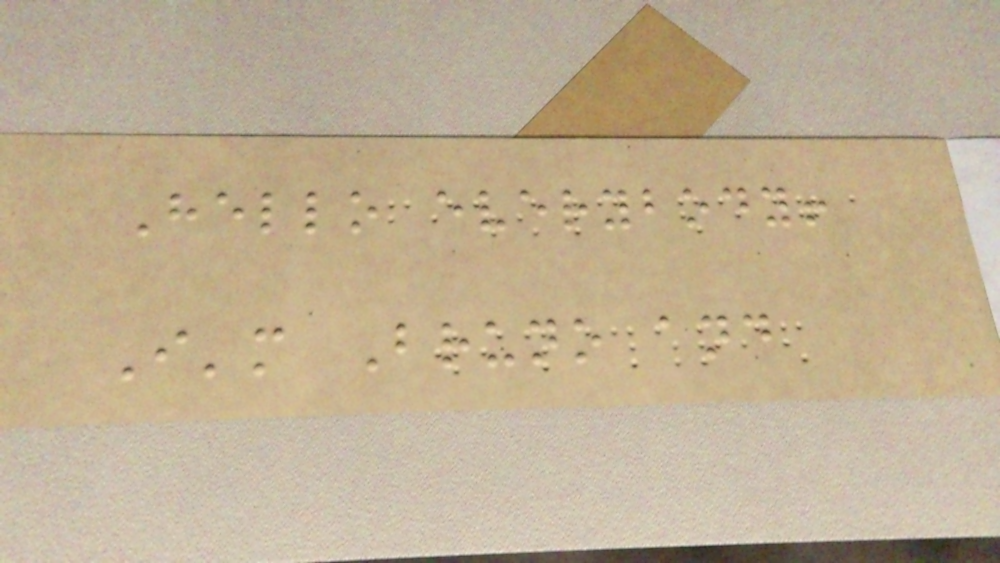Hello everybody!
I'm Bruno and
